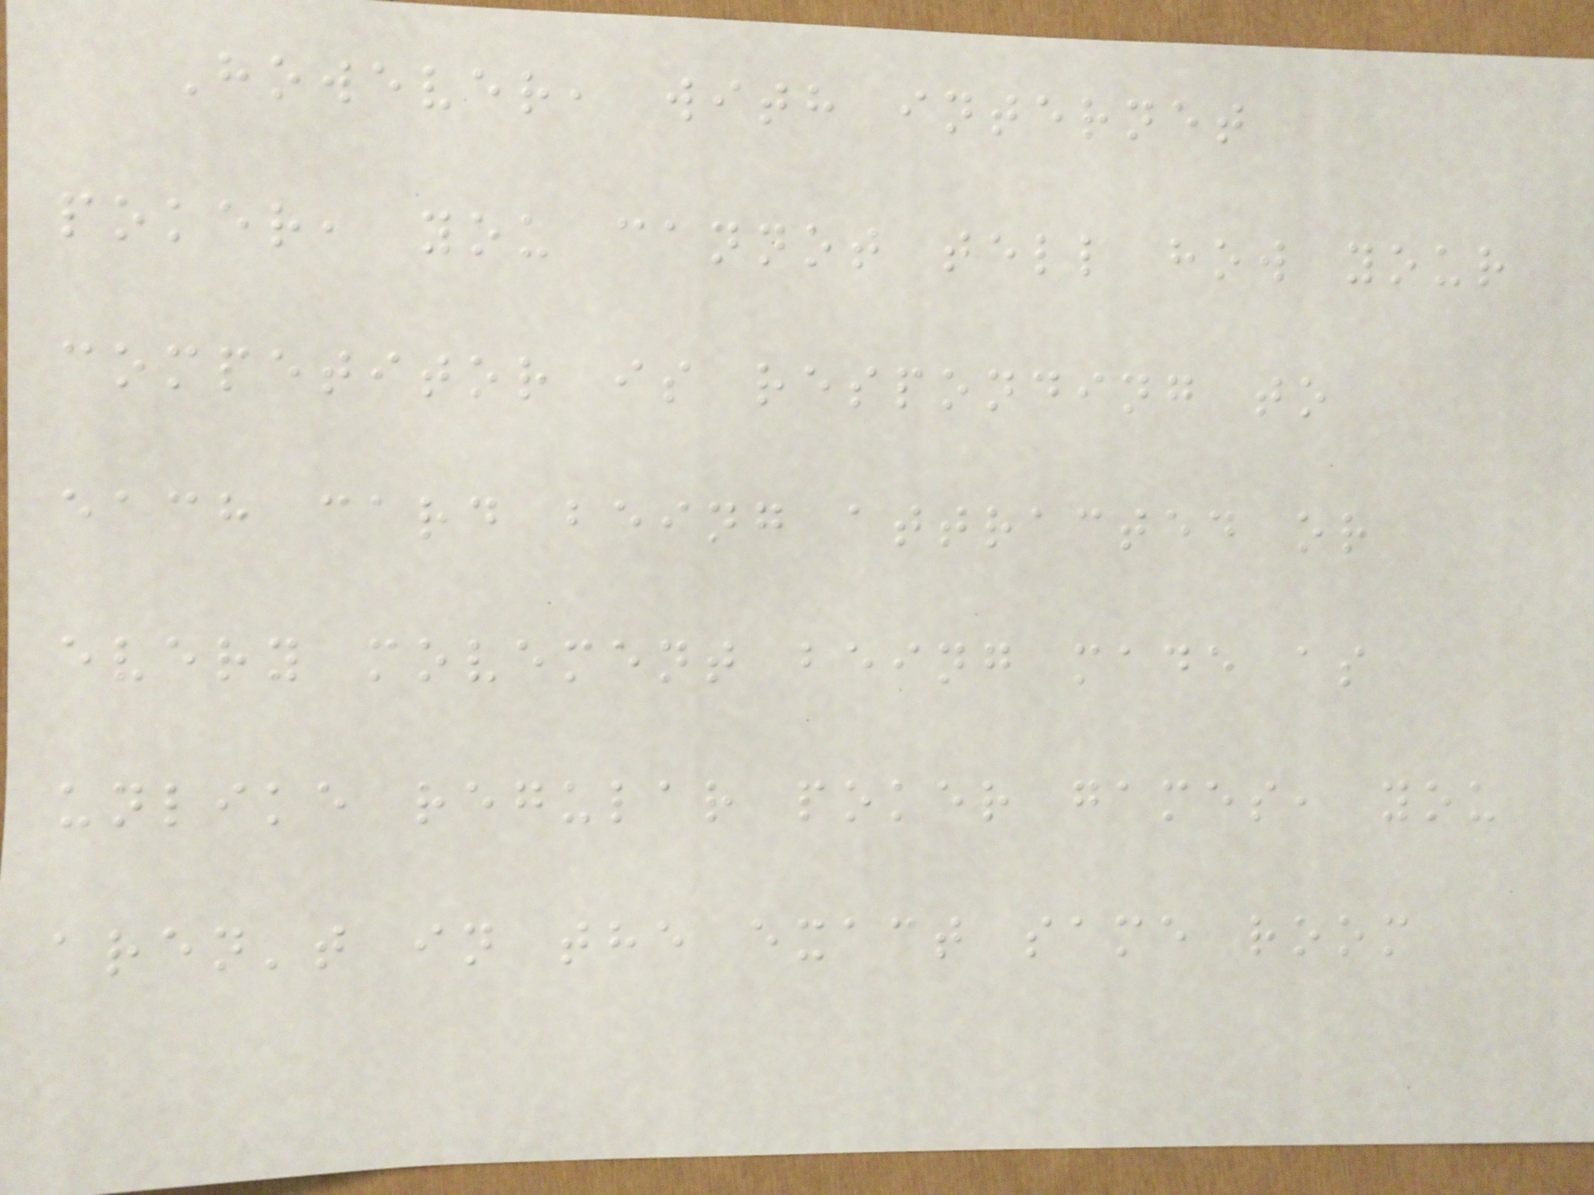However, with internet
poker, you cannot tell how your
competitor is responding to
each card being attracted or
every movement being made as
unlike regular poker games, you
aren't in the exact same room
